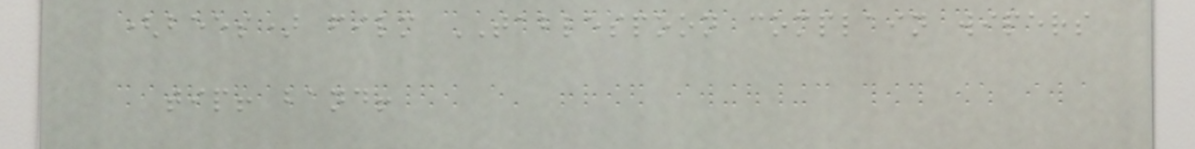(bees) film TABLESPOON complain wipers
tip! band!
